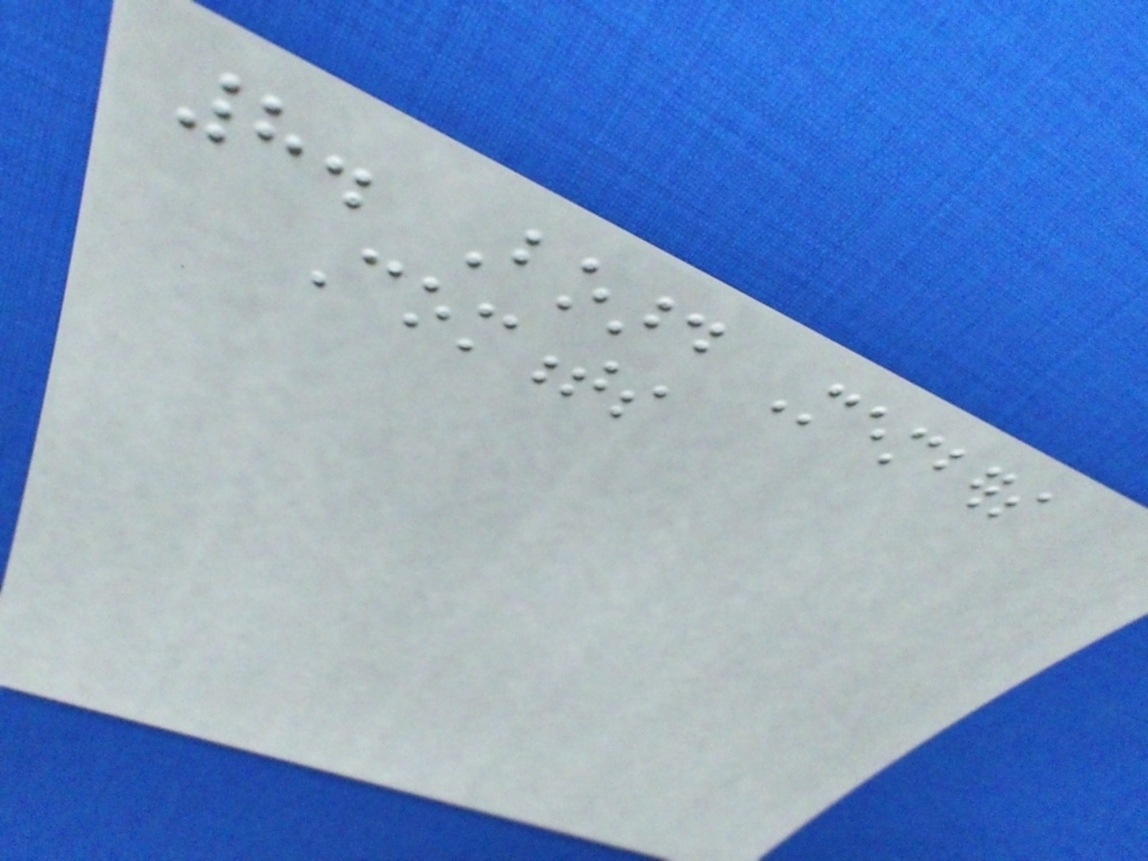8. Board Members
Comments
